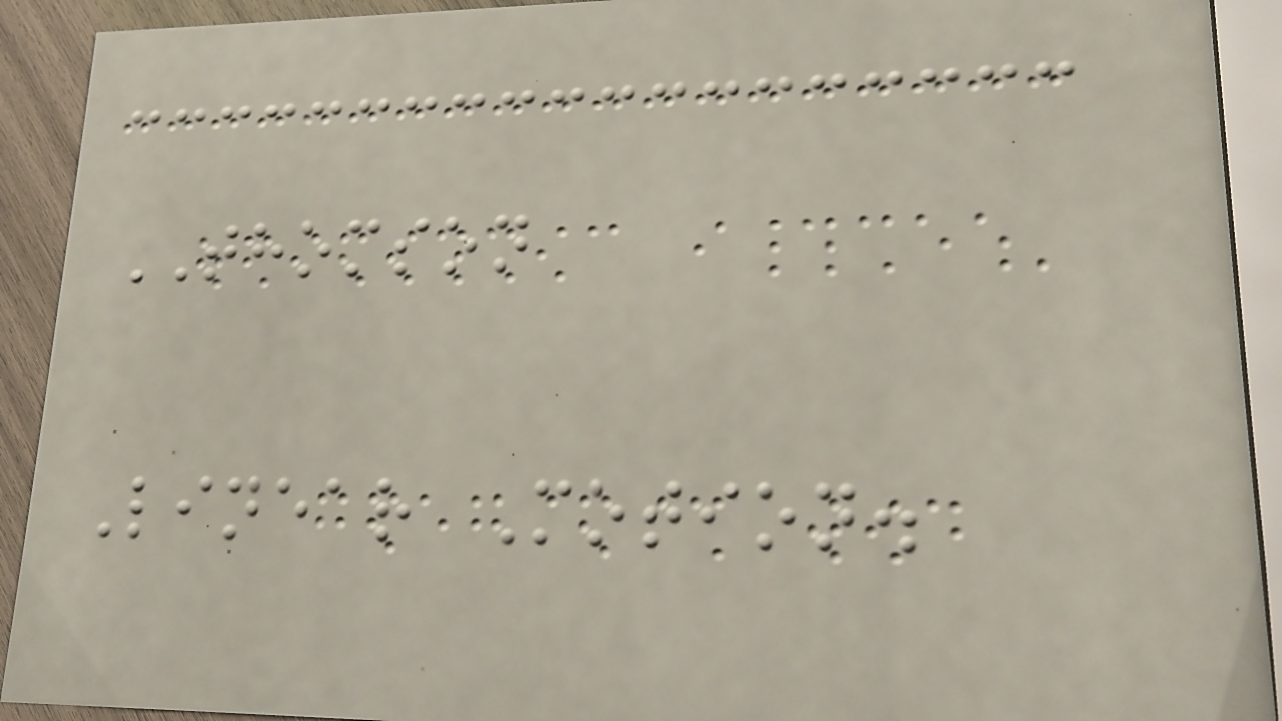THOMSON
Linear Motion.
